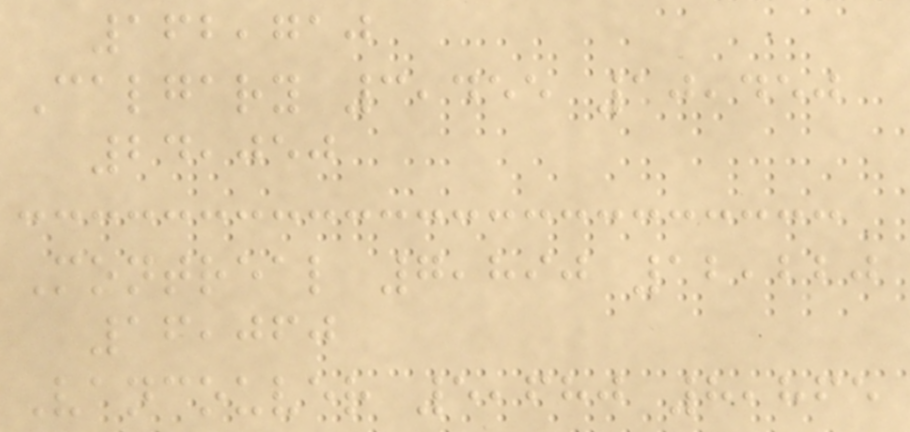162,710
Calgary 3,455 10,450
24,050
Montreal 7,890 12,220
16,060
Vancouver 5,680 8,865
